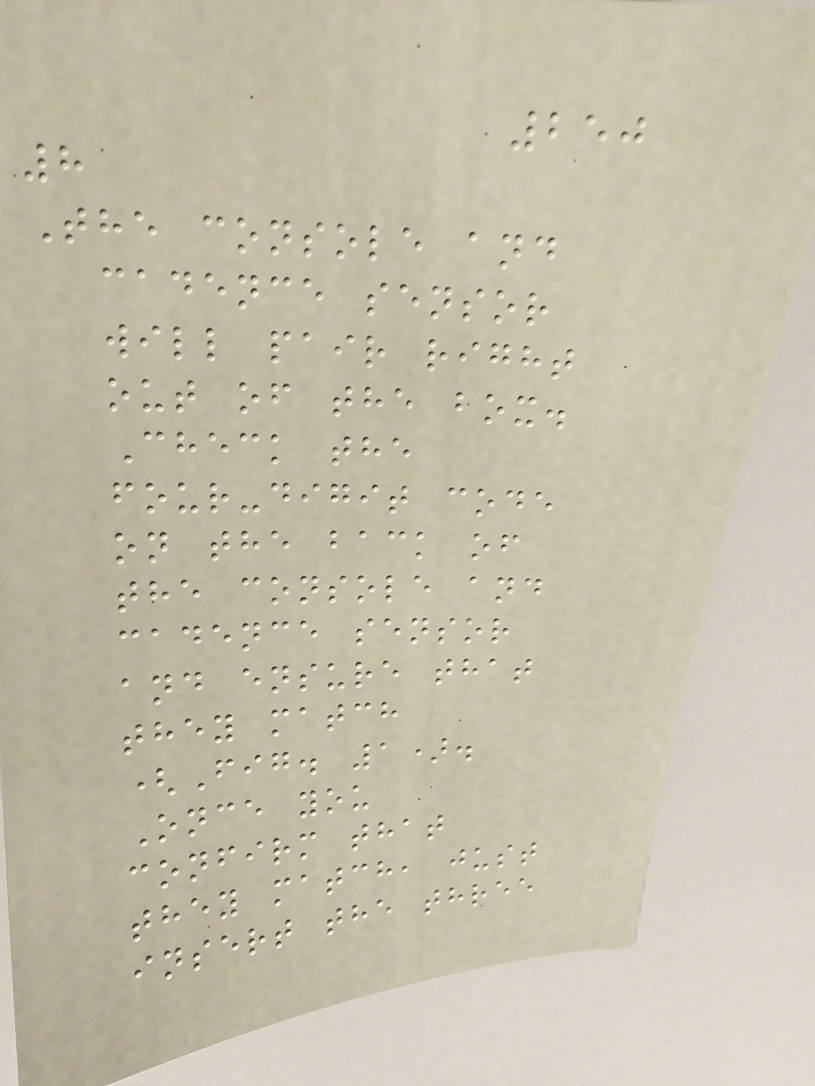250
8
The console and
cadence sensor
will pair right
out of the box.
Check the
four-digit code
on the back of
the console and
cadence sensor
and ensure that
they match
(Fig. 1).
Once you
confirm that
they match, just
insert the three
